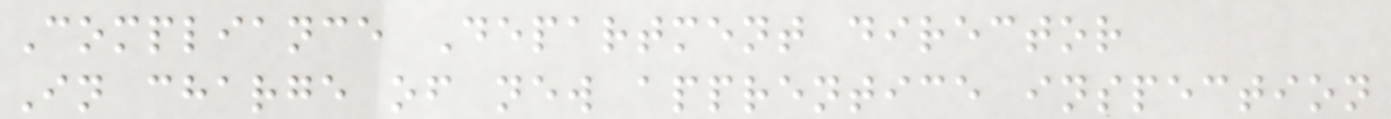Compliance Department director
In charge of new apprentice inspection
